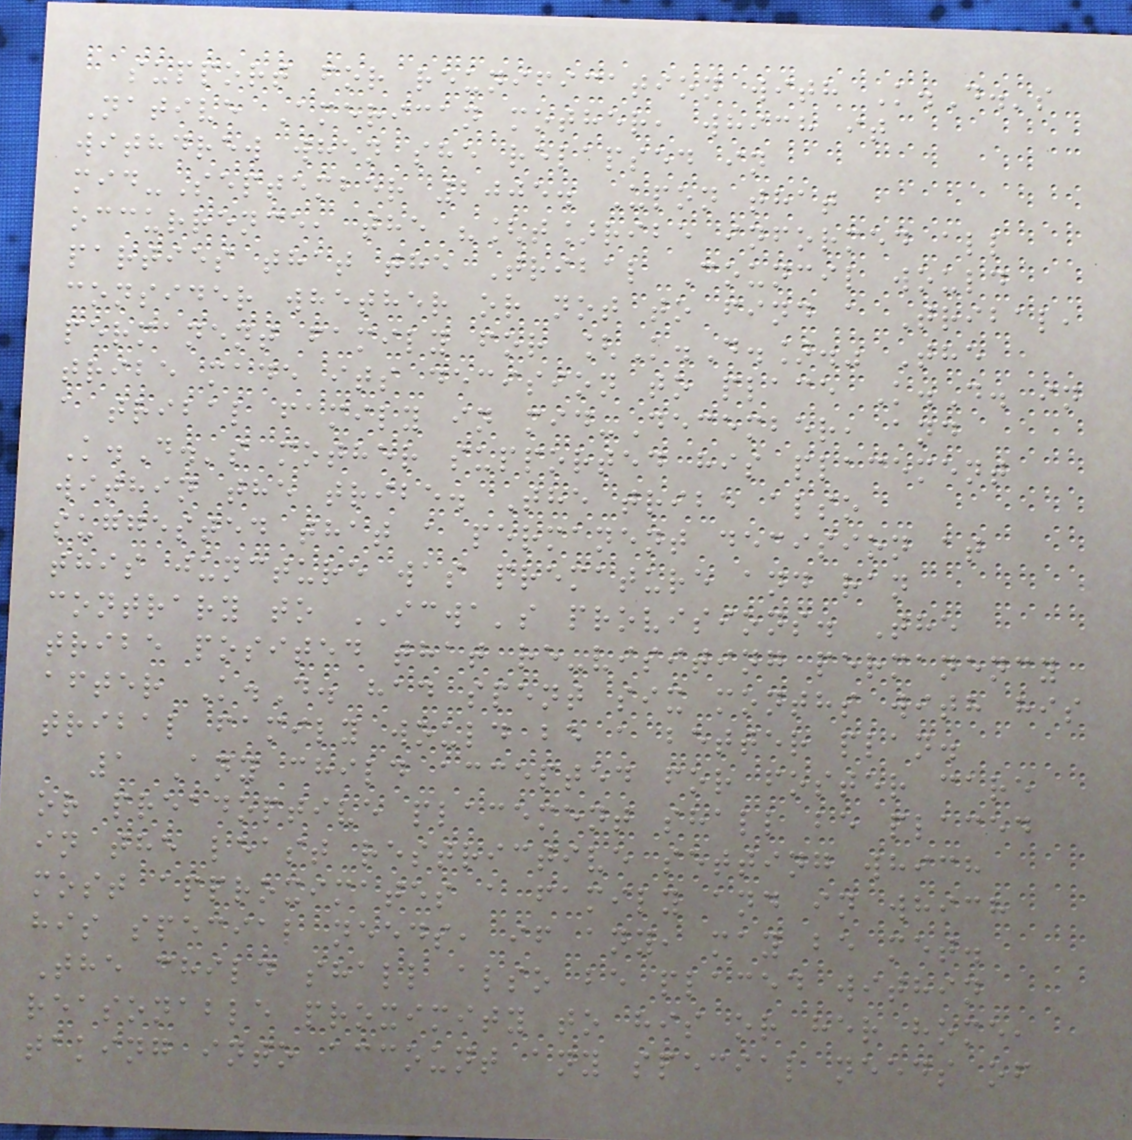support for reunification with K.D.'s
Native American mother, which it
withdrew when she relapsed in
mid-September 2005. Upon that
occurrence, the "[t]ribe informed all
parties that the Tribal Council would
consider whether or not to find a Tribal,
permanent family for [K.D.]." The
tribe made its decision to place K.D. in
a tribal family in mid-December, and
K.D.'s mother supported his placement
within the tribe. The tribe also
suggested that a permanent decision at
this juncture was premature and ran
contrary to ICWA's provisions. The
tribe posited that re-visiting permanency
after K.D. had spent six months with his
tribal family would be a better plan.
1 Any child accepted for foster care
or preadoptive placement shall be placed
in the least restrictive setting which
most approximates a family and in which
his special needs, if any, may be met.
The child shall also be placed within
reasonable proximity to his or her home,
taking into account any special needs of
